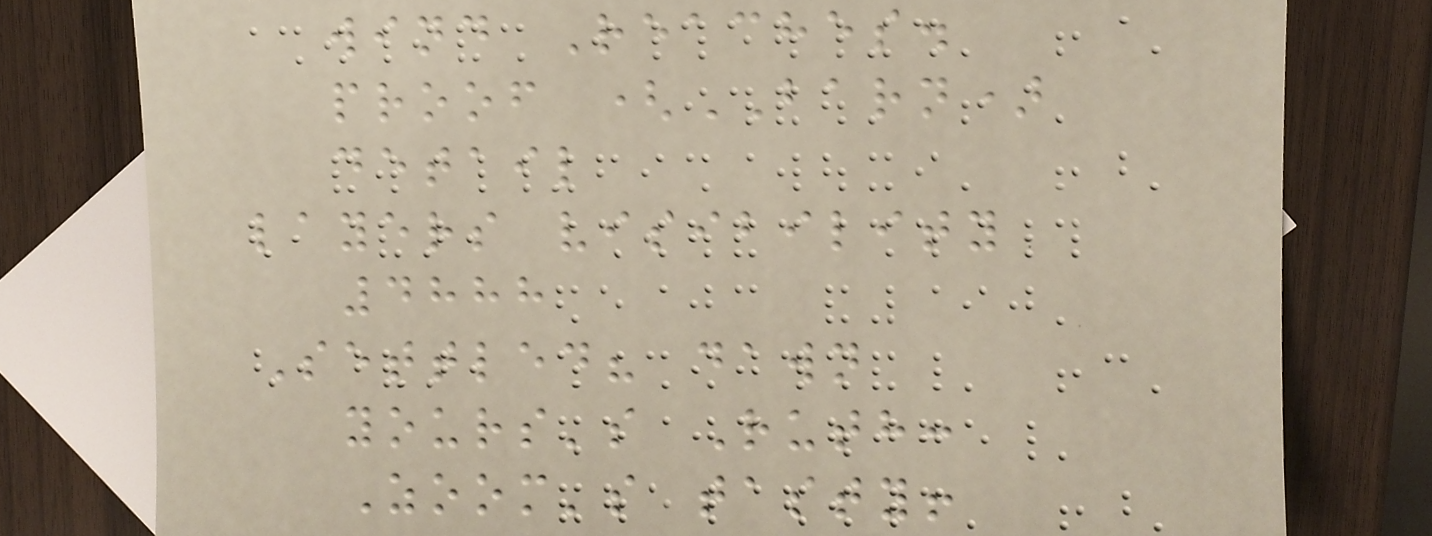wind Reaches.
proof (BARN)
detail
layers visibility
4888
Settled? dawn
yours's Ruth:
Zoom's tasty!
